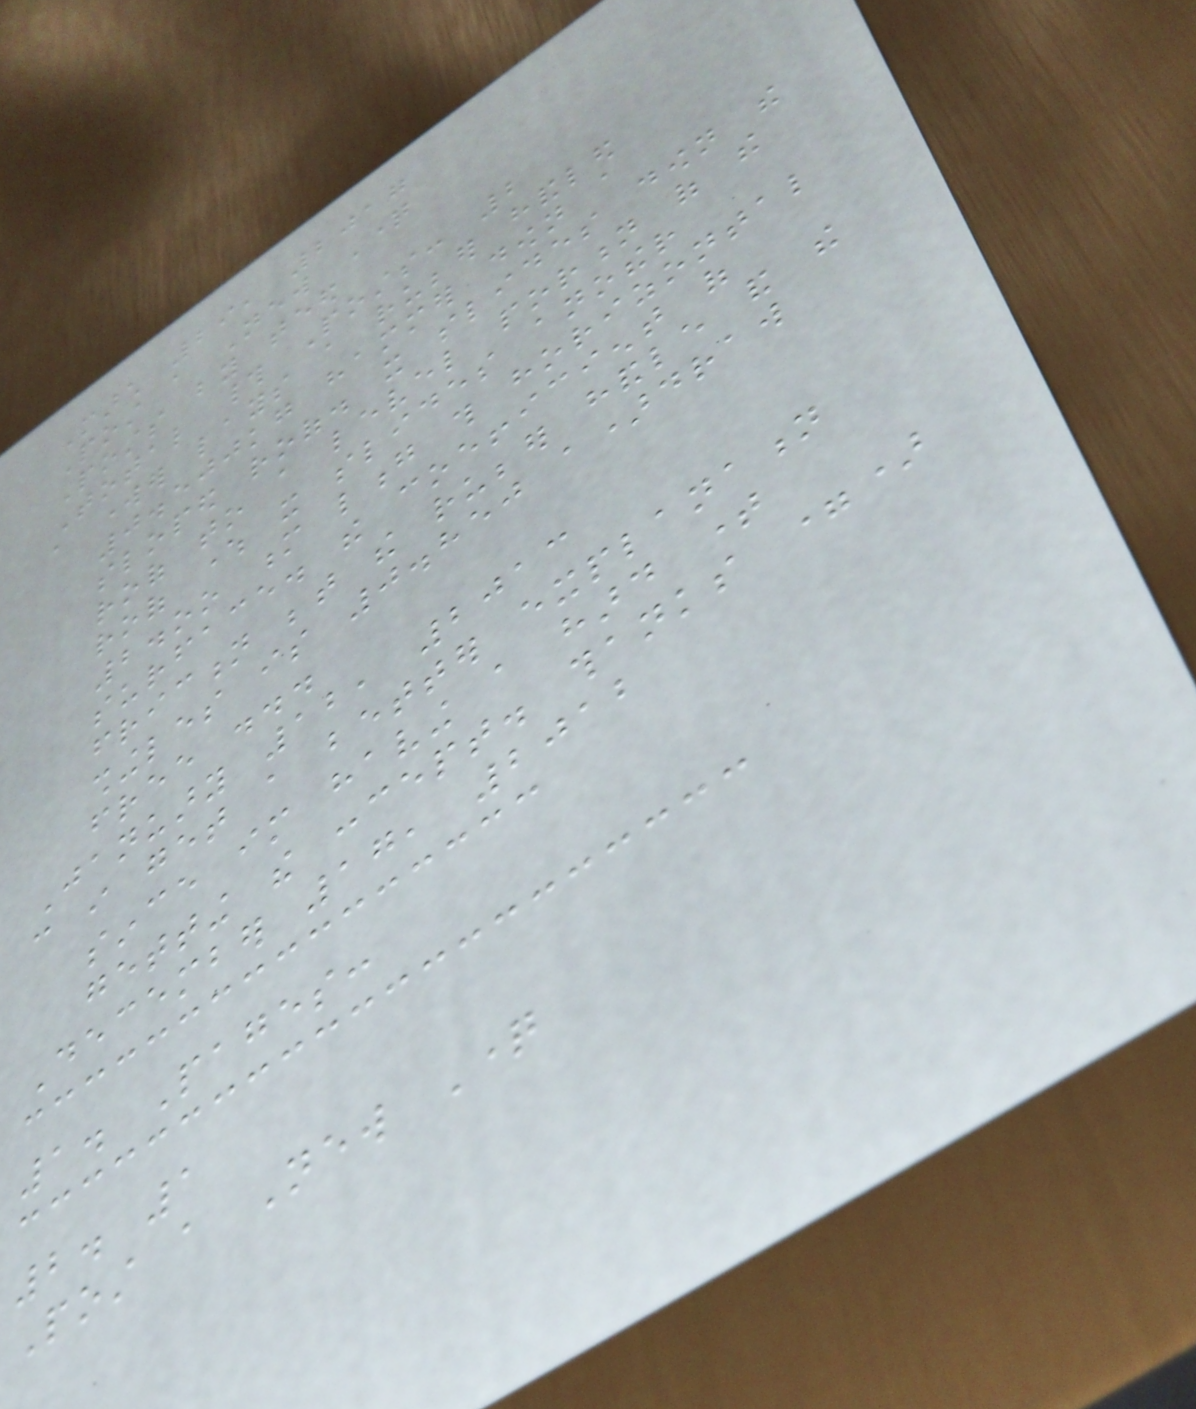March 29, 2017
Post a New Question
Posts by teed
Total # Posts: 2
a worker lays a rubber handled
0.500kg hammer down a
sloped roof. it slides down the
roof to a level portion of the
roof where it slides another
2.oo m long this horizontal
surface. the coefficient of
friction between the rubber handle and the
shingles is 0.850 a)draw
free ...
January 12, 2013
can i get a better explanation
since im having a hard time
getting the concept. thanks =)
December 17, 2012
1. Pages:
2. 1
Post a New Question
